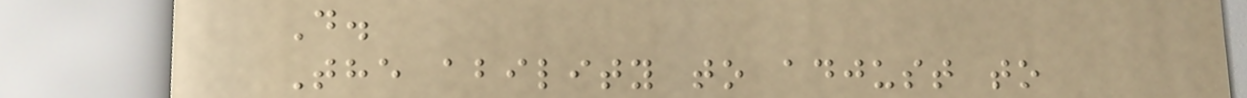D.
The ability to adjust to
